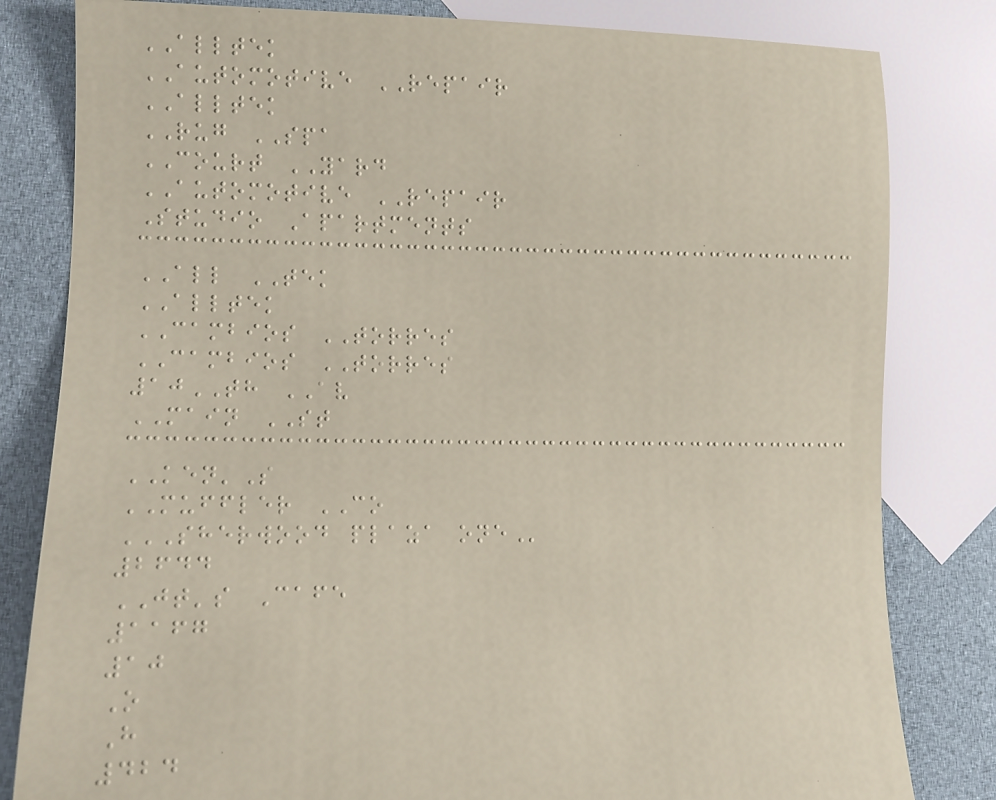ALLTEK
AUTOMOTIVE REPAIR
ALLTEK
RUG SPA
COURT YARD
AUTOMOTIVE REPAIR
Studio Apartments
ALL TEK
ALLTEK
CAMBIOS TORRES
CAMBIOS TORRES
10TH AV
MAIN ST
KEN'S
MUFFLER CO
SHERWOOD PLAZA ONE
2644
JT's Cafe
1167
10
O
H
424
